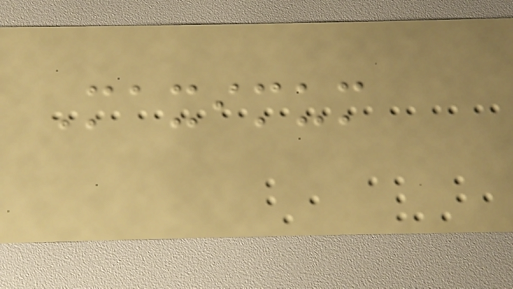Maximum
